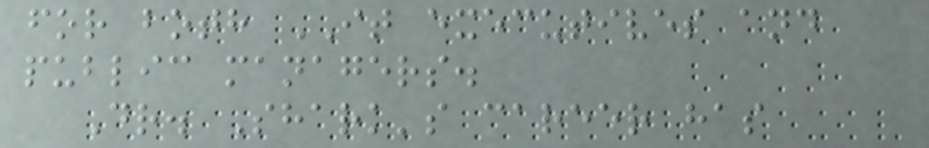for both IT executives and
public managers.
Dr. Shark's career has
